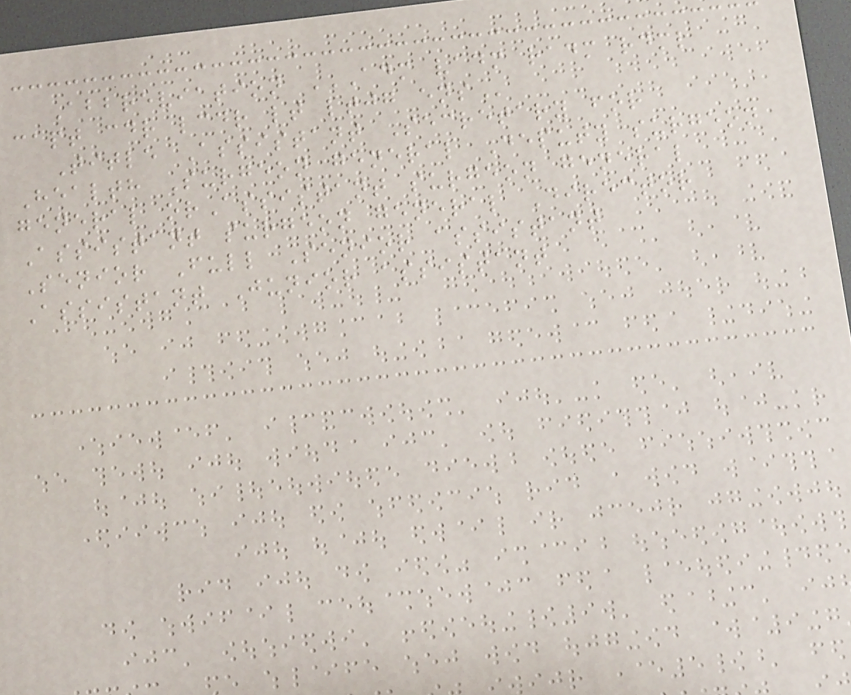Abbreviation ADM VADM RADM RDML
CAPT CDR LCDR LT LTJG ENS
Title Assistant Secretary for
Health Surgeon general Deputy surgeon
general orAssistant surgeon general
Assistant surgeon general Director
Senior Full Senior assistant
Assistant Junior assistant
